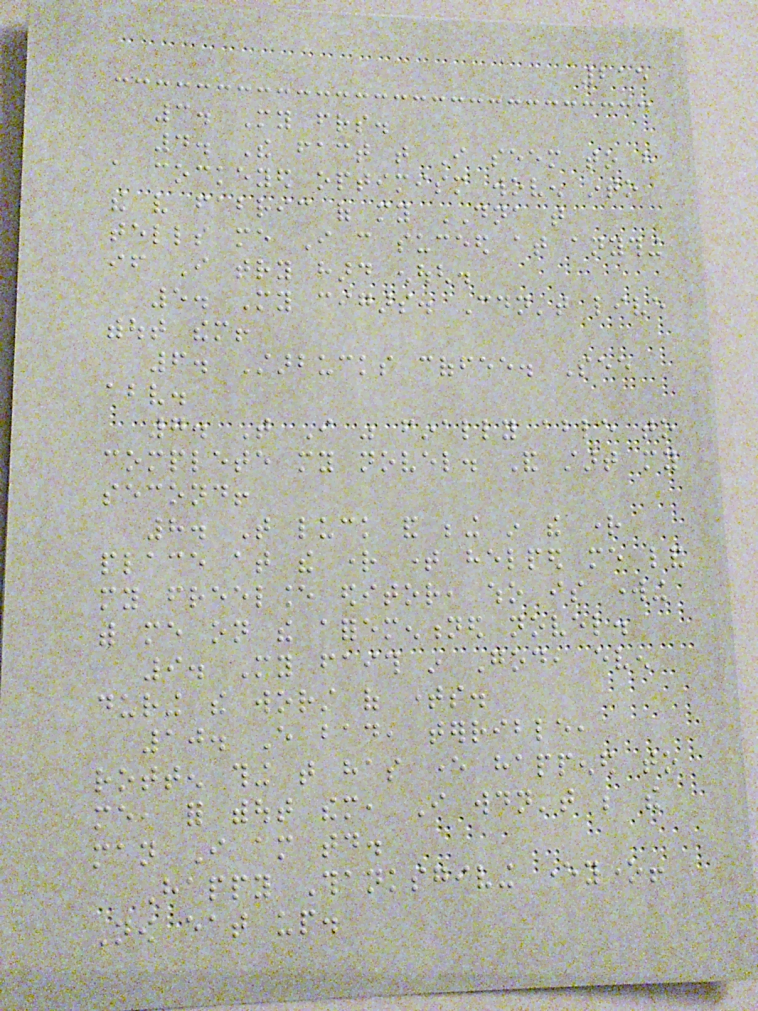215
3. My friends.
4. The fact that I seem to have
a cockeyed optimism woven into
the very fabric of my DNA that
tells me I can suceed at anything
if I try hard enough.
5. My cigars. Couldn't live
without them!
6. Starbucks coffee. See
above.
7. That I was finally able to
complete my novel. And start my
second!
8. That luck and being in the right
place at the right time helped me land
my freelance editor, who is working
with me on the aforementioned novel.
9. My faith in God, even
during the worst of times.
10. Every bad, terrible,
rotten thing that has ever happened to
me, for without them, I wouldn't be the
man I am today.
Happy Thanksgiving everyone!
Now eat up.
